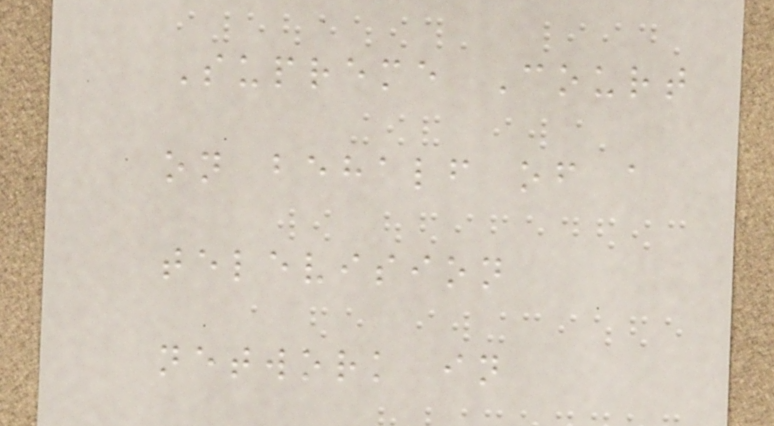Supreme Court
on behalf of a
television
network in
